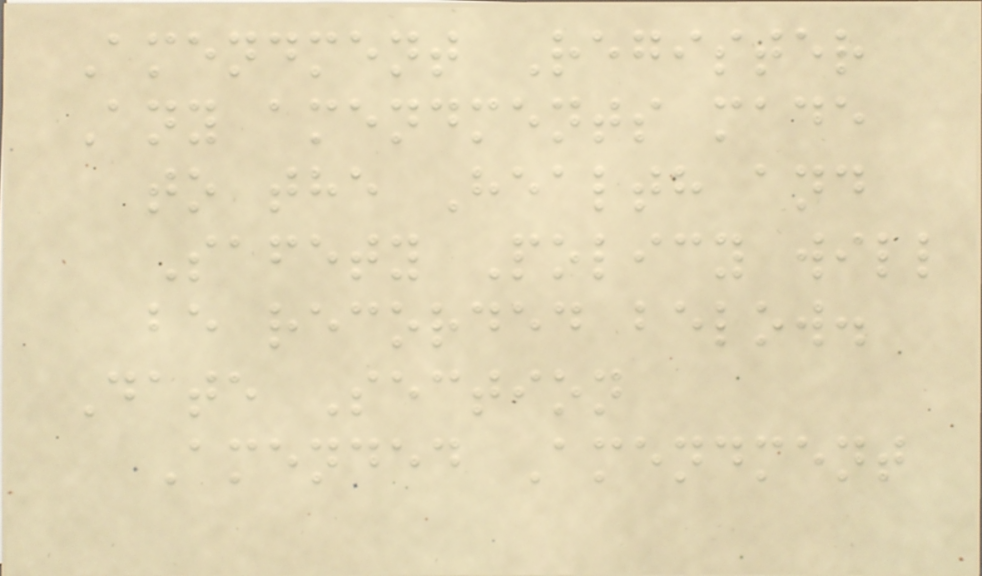Amendment Register
Any amendments made
to the Health and
Safety Policy will
be recorded below.
Date Section
Amended Amendment
